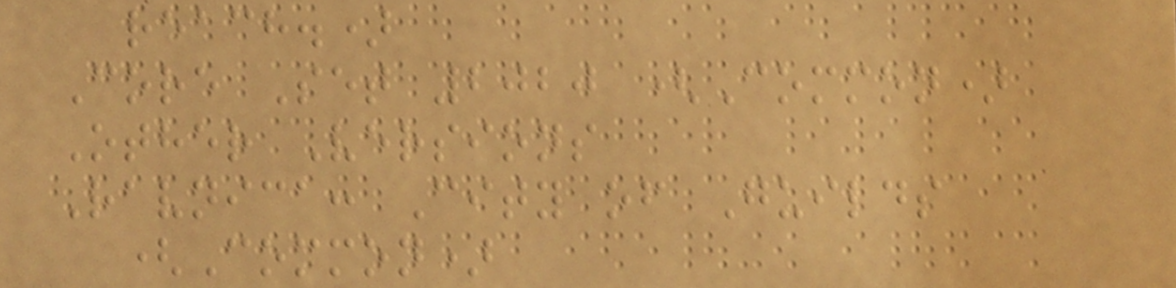reach.)
Core Set 2020 (Common)
Other Versions
Ravnica: City of Guilds
(Common)
